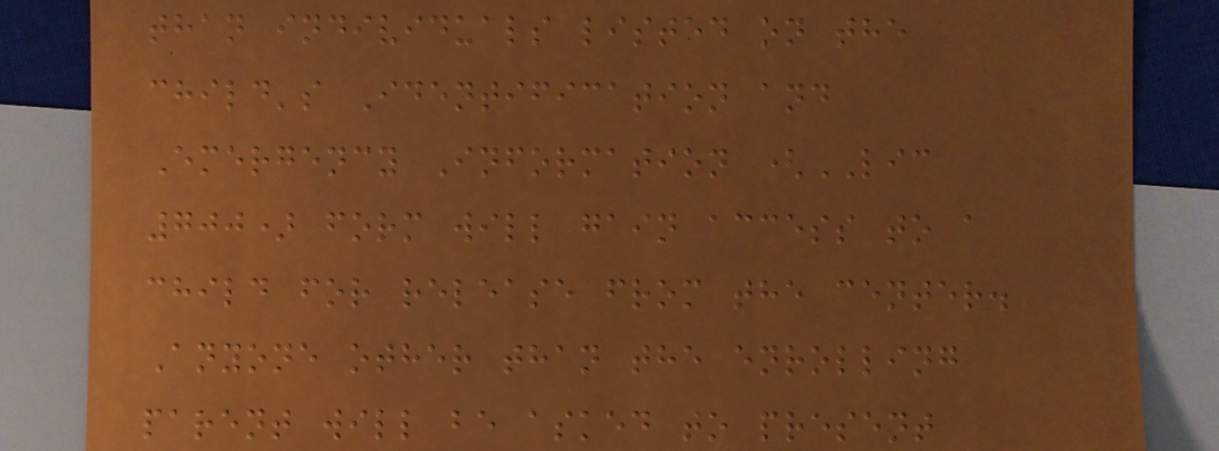than individuals listed on the
child's Identification and
Emergency Information (LIC
700) form will gain access to a
child for release from the center.
Anyone other than the enrolling
parent will be asked to present
